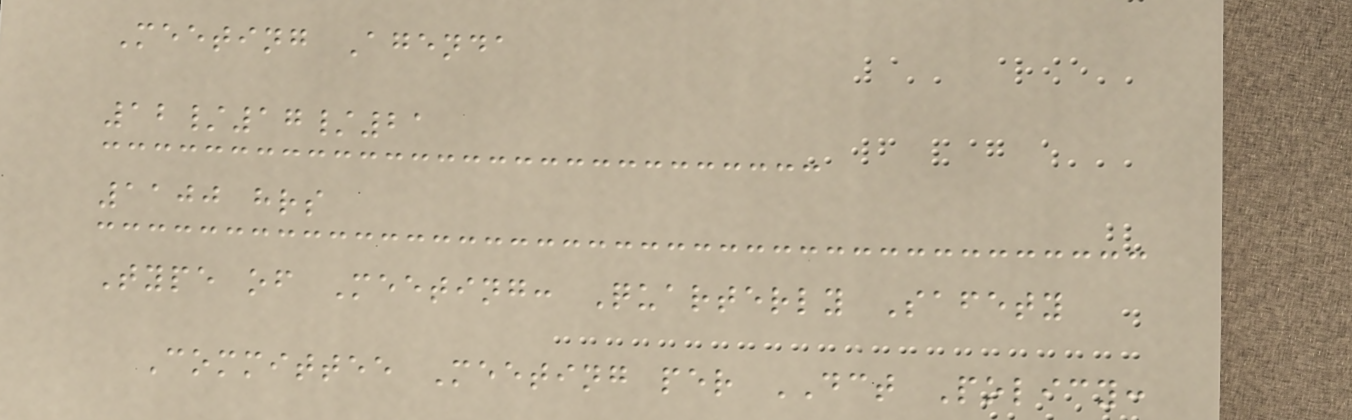Meeting Agenda
12/17/21
1100 hrs
Type of Meeting: Quarterly Safety
Committee Meeting per DCT Policy:
